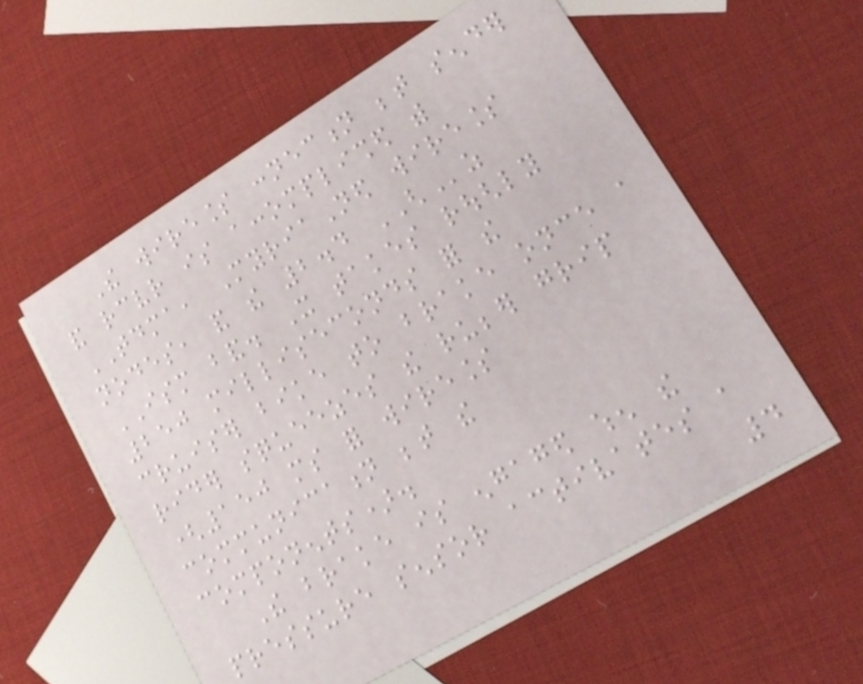The wireless connection between sender
and receiver is accomplished with
TDMA, MyriaNed wireless
nodes, and the 2.4 GHz
ISM band. It takes roughly
250 milliseconds for the
cruiser bike to brake once a
rider squeezes the rubber grip
(150 ms for wireless
communication between the
components).
The brake is engaged when the
pressure sensor activates a
4
